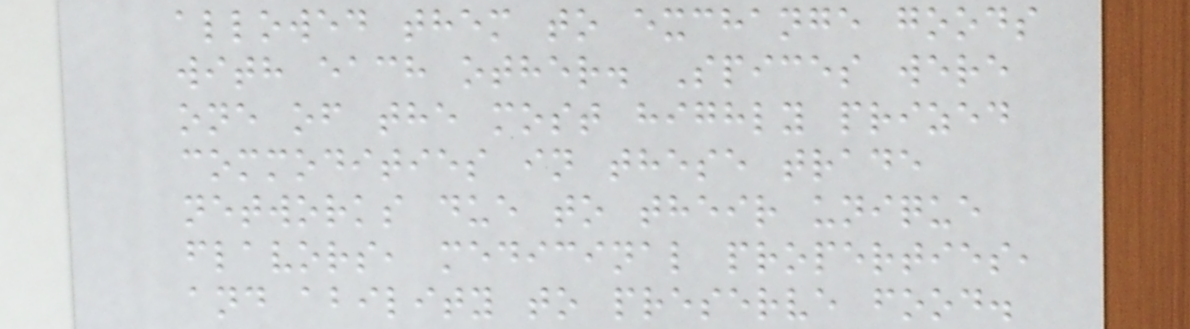allowed them to exchange goods
with each other. Spices were
one of the most highly prized
commodities in these trade
networks due to their unique
flavors, medicinal properties,
and ability to preserve food.
